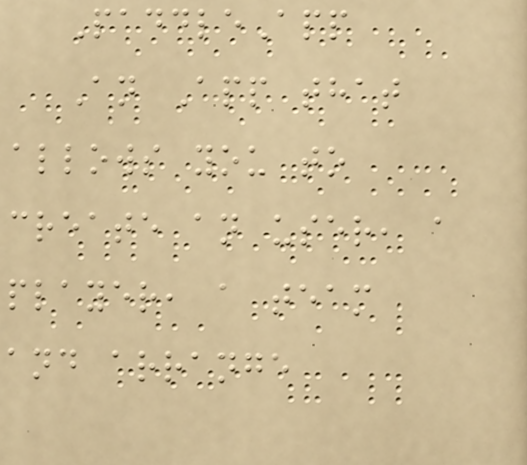PaddleApp
An App that
allows you to
create an user, a
player, a team
and arrange
